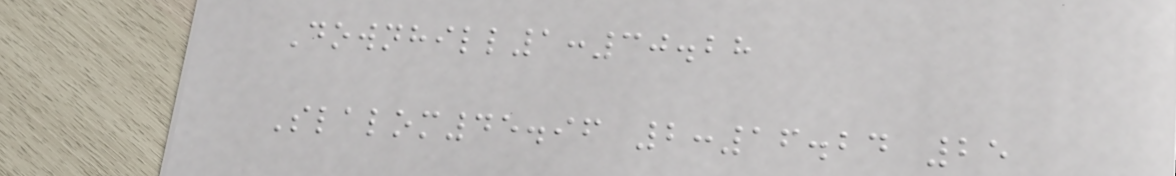Downhill1:30.28
Slalom45.96 2:16.24 25
